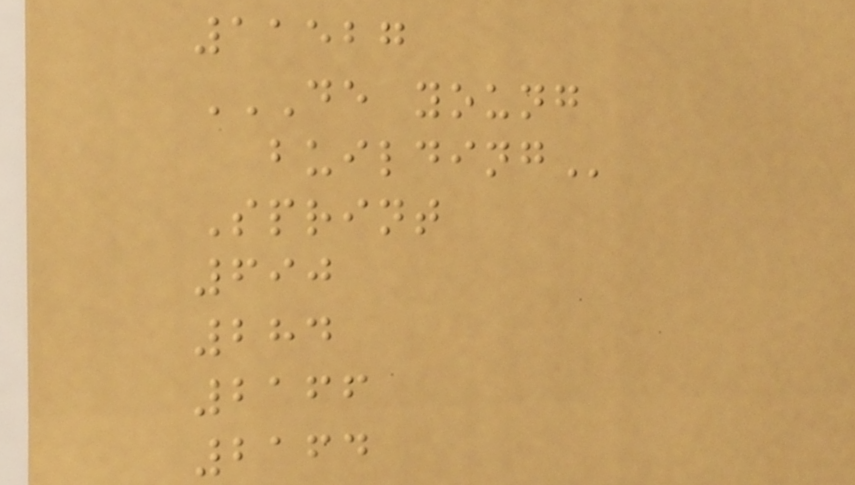11527
DE YOUNG
BUILDING
Sprint
690
284
2166
2164
